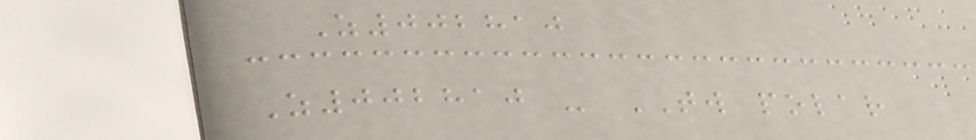Z002810
Z002810 - TW polar
